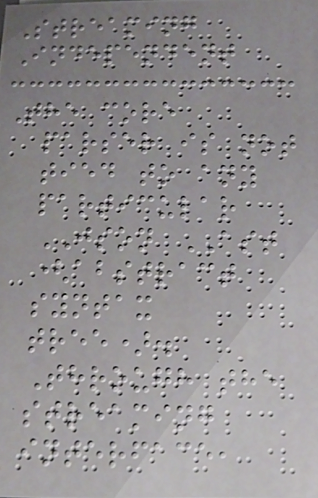Streaming
Independent
The core
parser is not
tied to any
particular
JSON AST
(abstract
syntax
tree).
Through the
streaming
interface,
